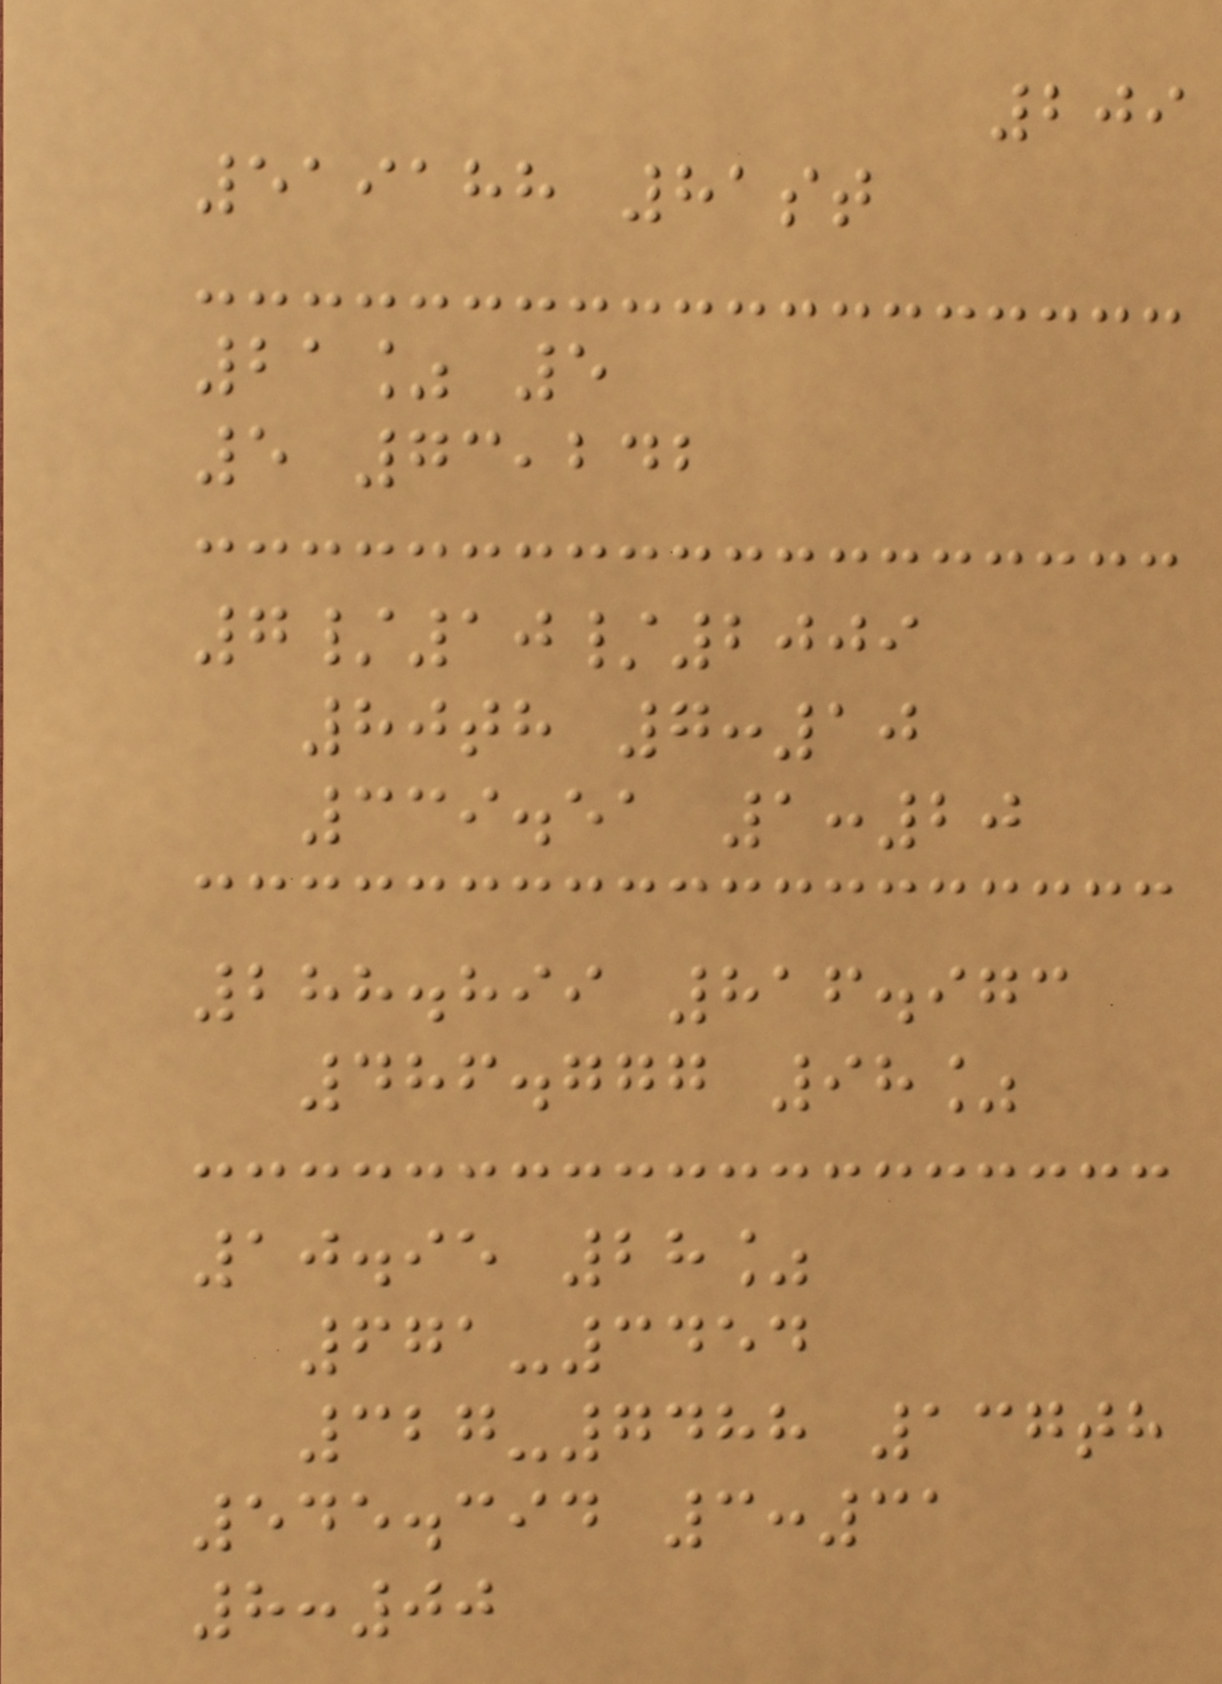209
519188 81st
21% 5
5 73,242
7/10/2009
80th 7:10
339.51 1:20
288.899 816.973
486.777 98%
10.95 28%
671-3454
327-7488 137th
545.394 3:31
8:00
